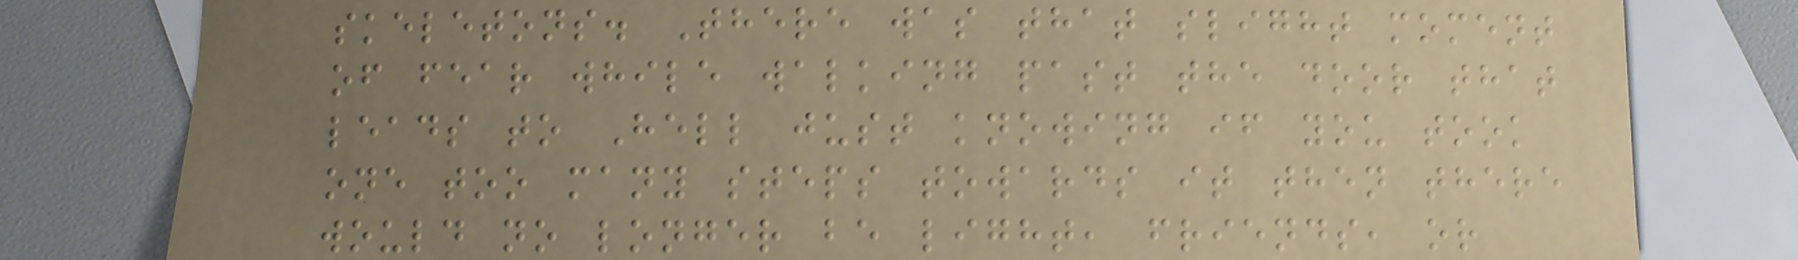skeletons. There was that slight moment
of fear while walking past the door that
leads to Hell just knowing if you took
one too many steps towards it then there
would no longer be light, friends, or
